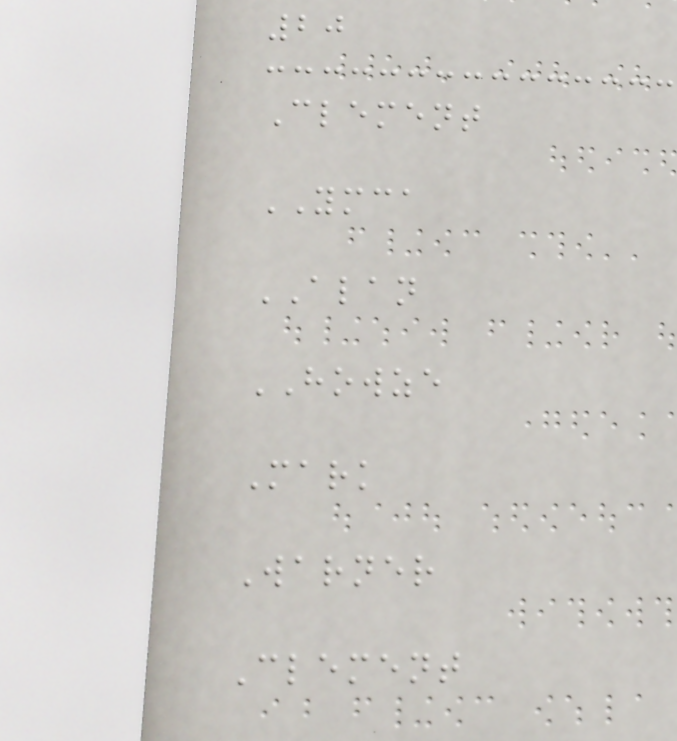20
Clement
YMCA
ALAN
HOWZE
Mark
Warner
Clement
